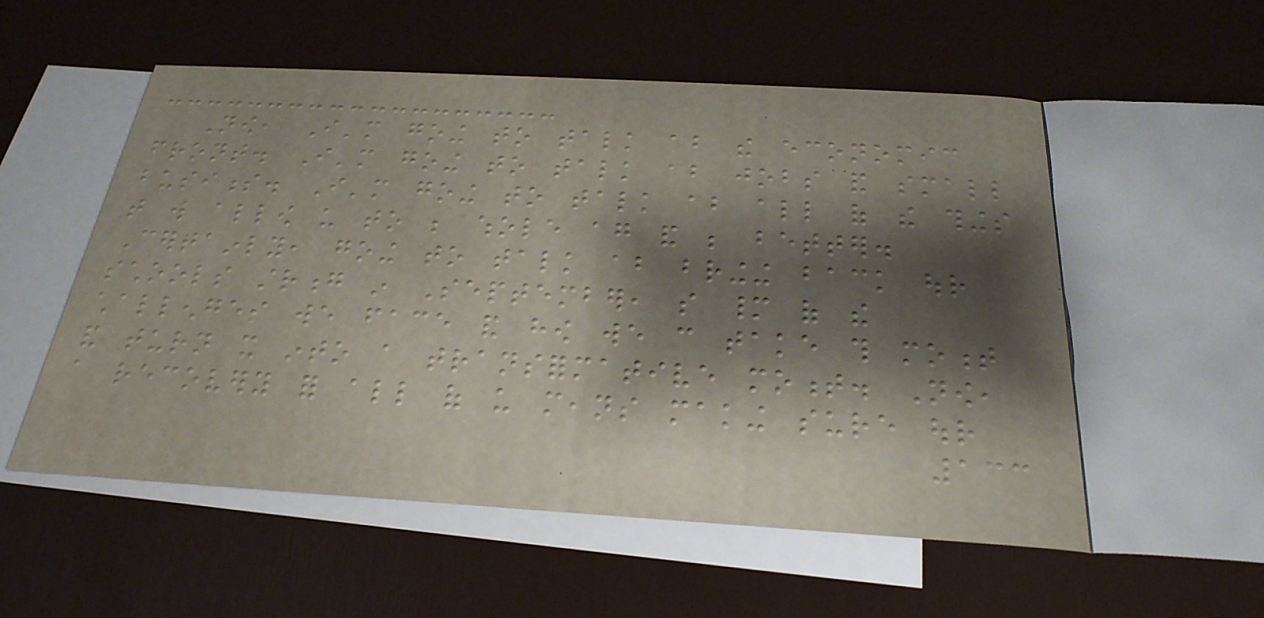Now, I'm going to talk about the economic
front. I'm going to talk about jobs and small
business. I'm going to talk about all of the things
that will allow us to be whole again and be better.
Certainly, going to talk about bringing back our
schools strong in September, so many of the
challenges we face and how we can take this moment
and turn it into a transformative moment. Now,
a recovery for all of us means making sure our
133
